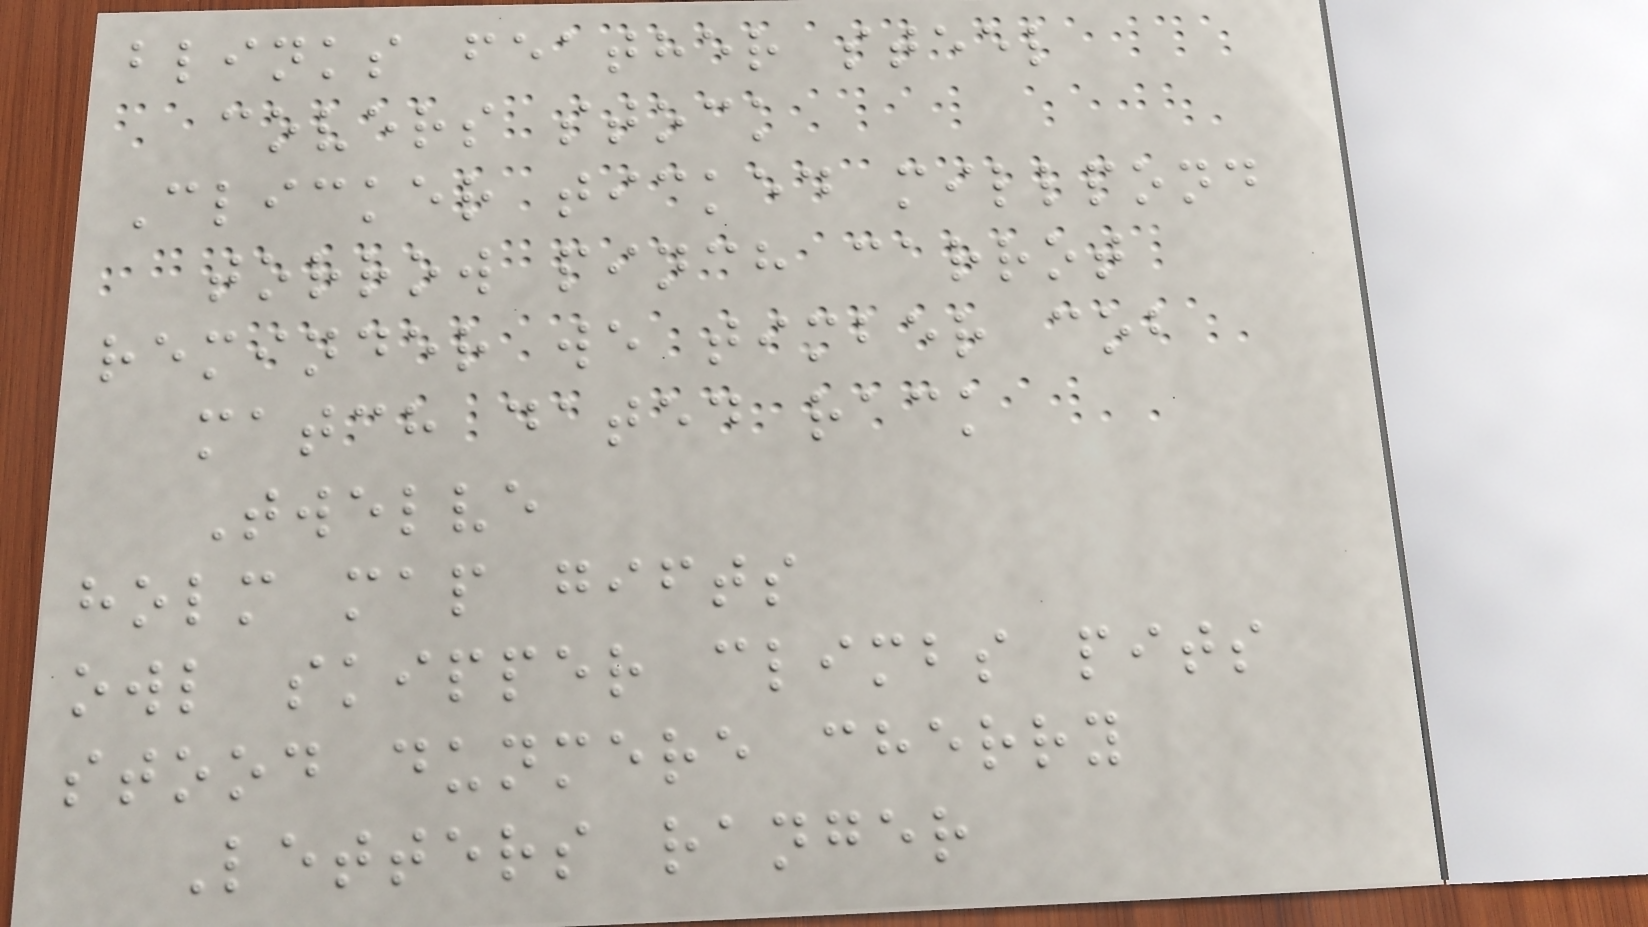blinks feather steel
covers stock
Clicker ticked millpond
torrow pinch carrot
reminder we timber cob
match dated rack
Twelve
holm map gifts
owl skipper climbs pits
stood dunmere cherry
Letters ranger
